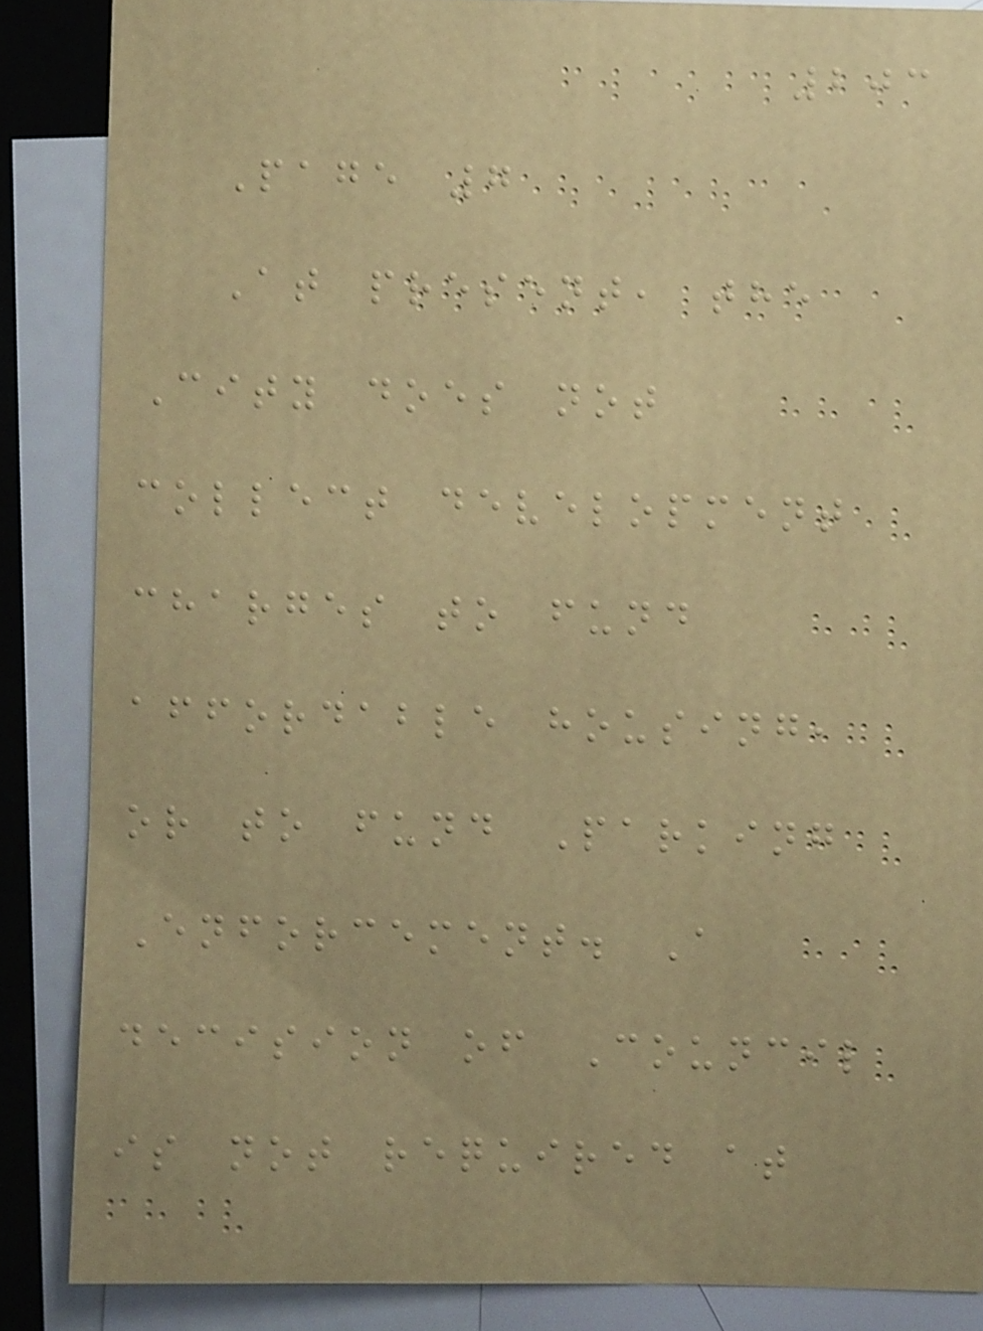203
Page 7
At present, the
City does not
collect development
charges to fund
affordable housing,
or to fund Parking
Enforcement. A
decision of Council
is not required at
